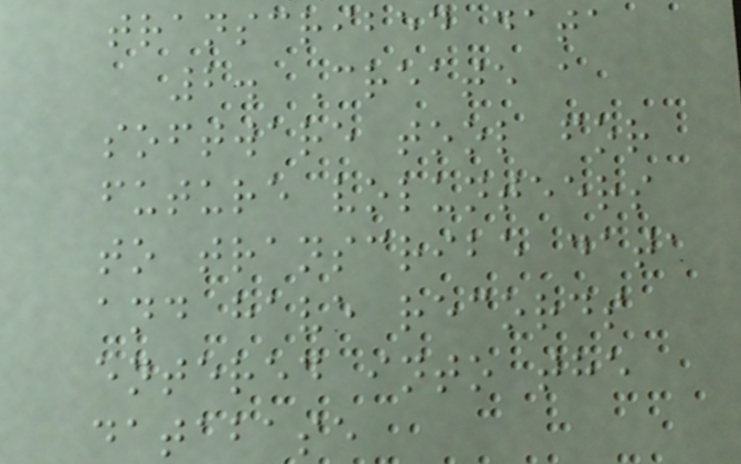transcribed data
2. Create a
software tool for
future volunteers
to transcribe data
and have records
entered into the
database
